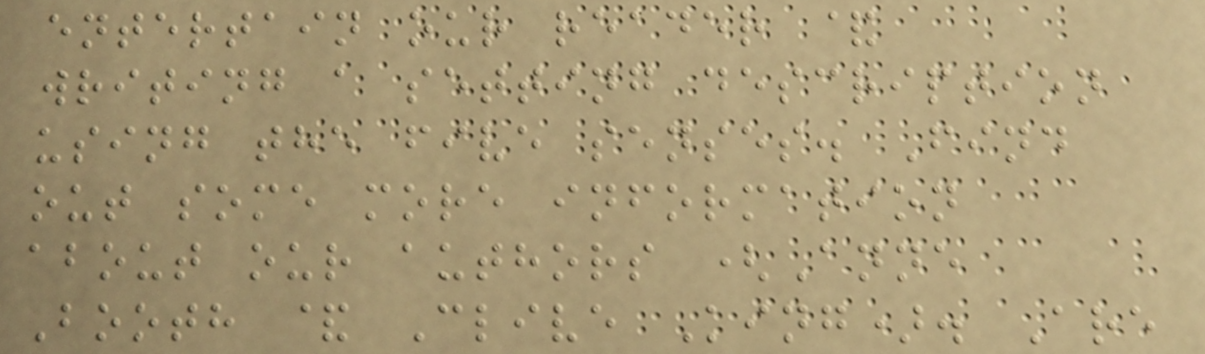entertain our reader &
writing a setting description
using the five senses. Find
out some more information
about our authors (Anne
Booth & Clive King). Are
